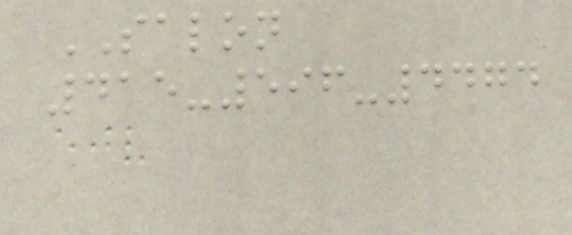SALON
415-596-4474
